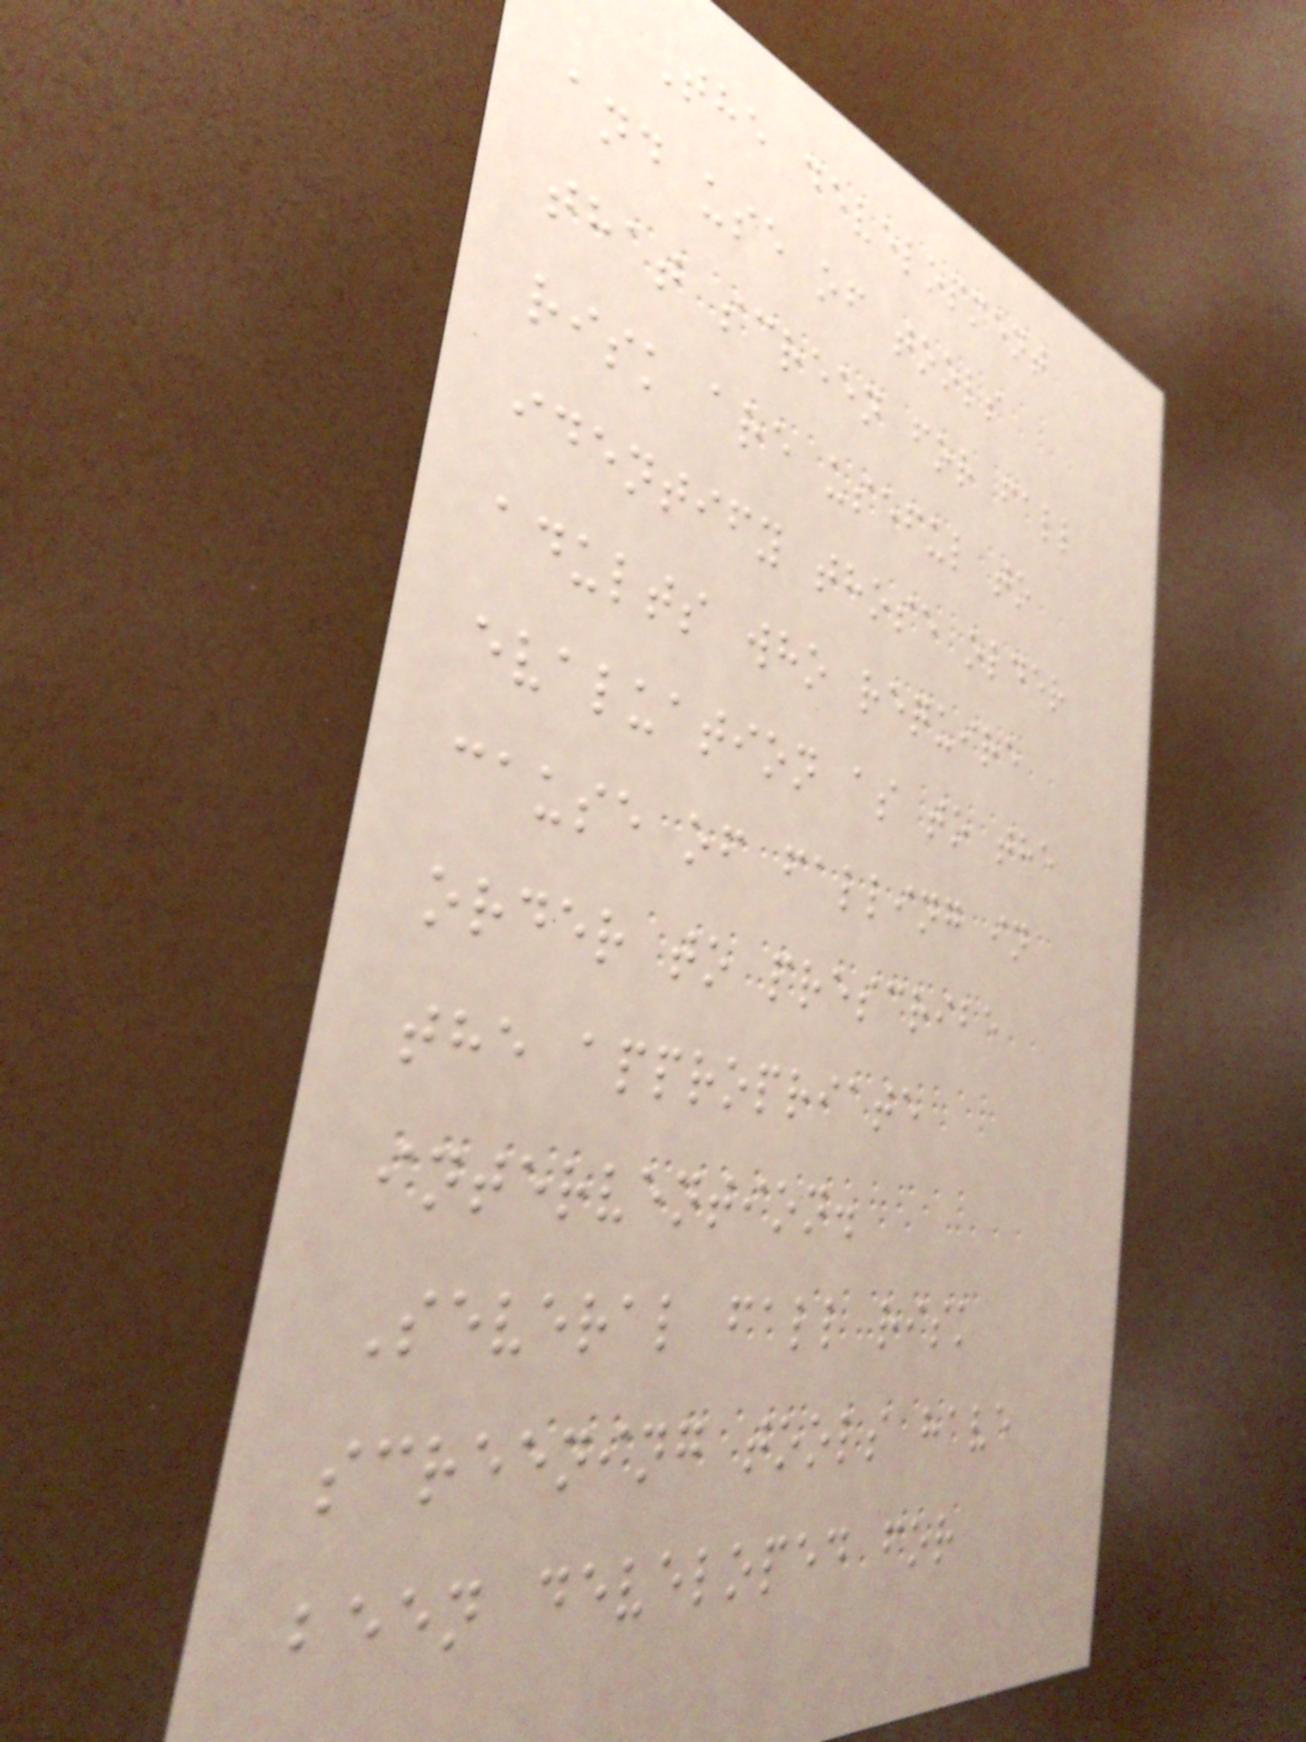The development
and use of tools
that screen for fall
risk are useful to
identify those older
adults who require
evaluation as to the
cause of falling in
order to prescribe
the appropriate
intervention.
Several fall risk
screening tools have
been developed for
